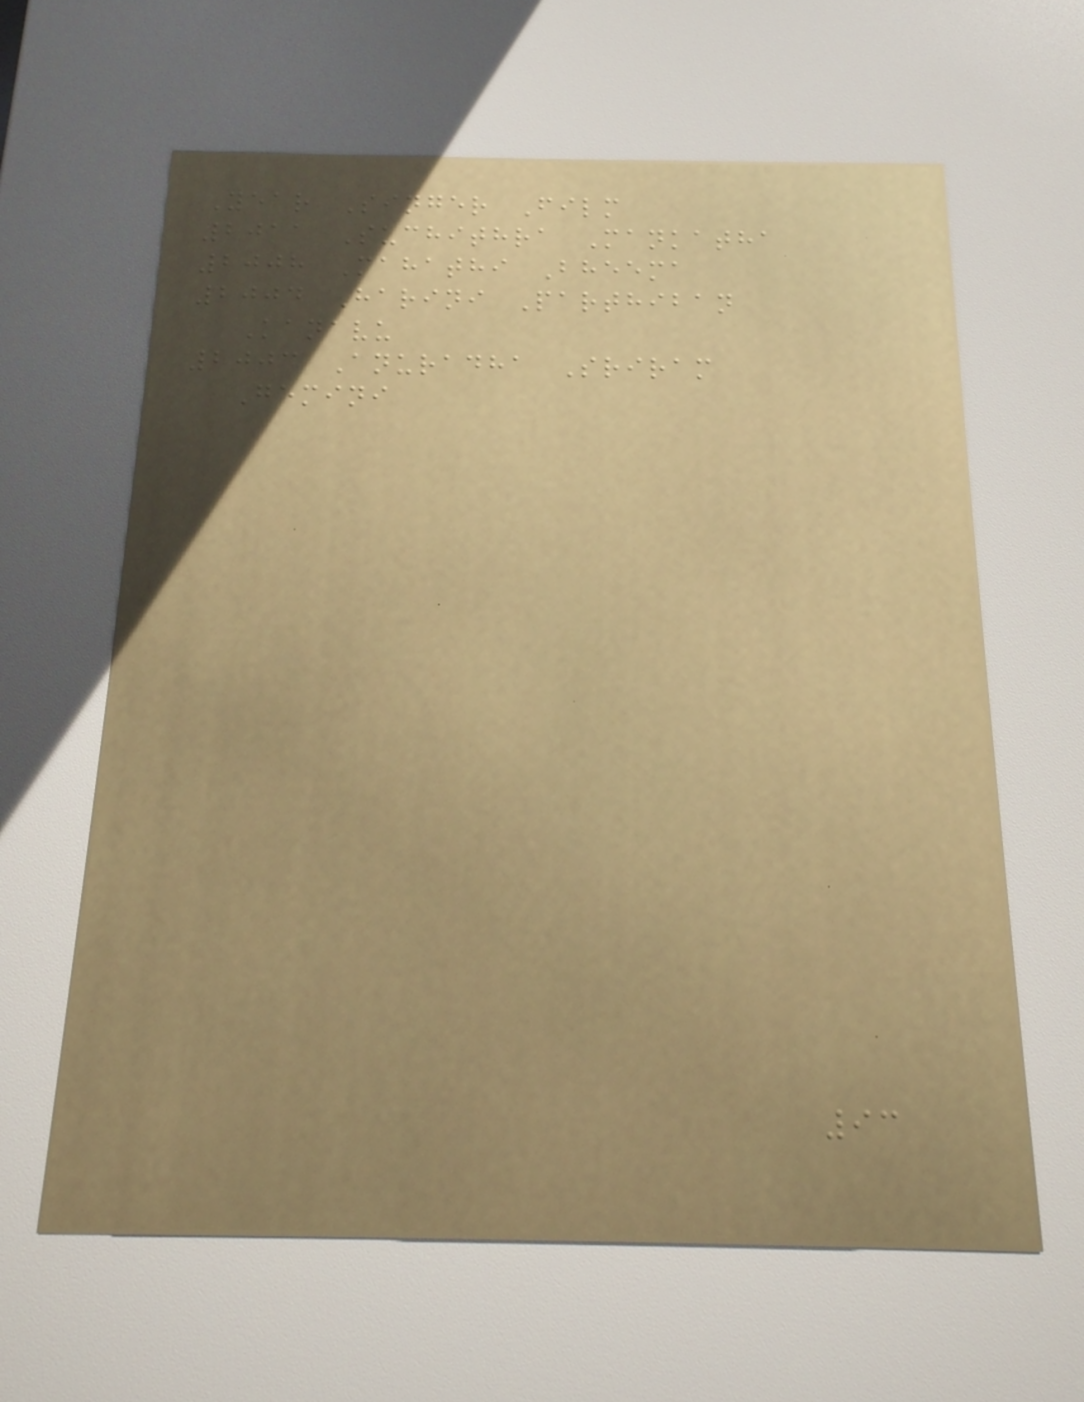Year Singer Film
2011 Suchithra Mankatha
2008 Mahathi Bheema
2004 Harini Parthiban
Kanavu
2003 Anuradha Sriram
Gemini
93
